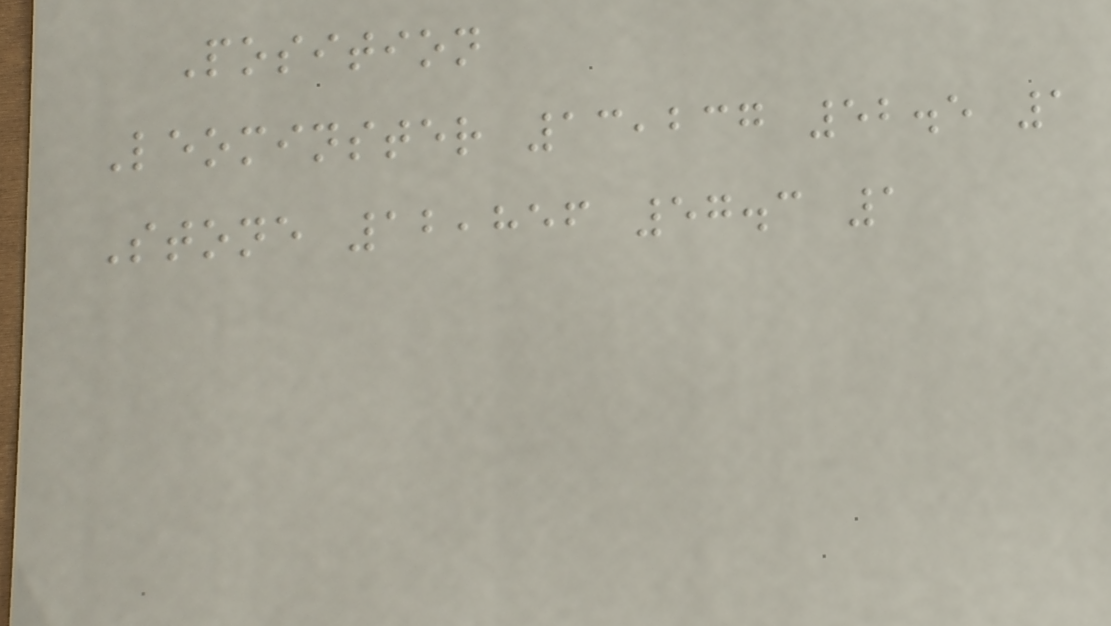Position
Leominster 13,237 52.5 1
Stone 12,856 57.3 1
